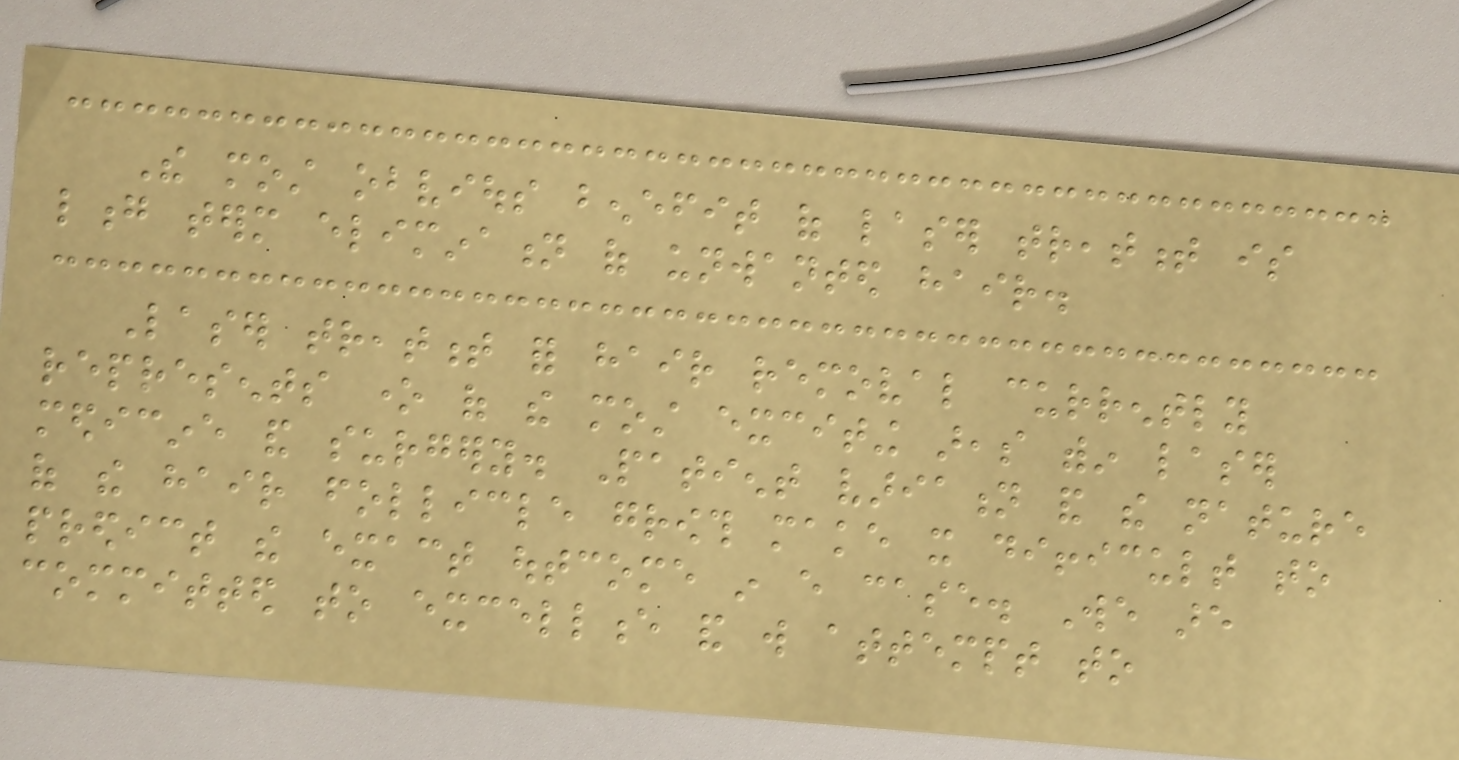The most obvious benefit of laser treatment is
long term elimination of unwanted hair.
Laser treatment for hair removal currently
represents one of the most exciting areas within laser
medicine and surgery. Patient variation and the nature
of the hair follicle growth make it difficult to
predict the exact outcome in every case. We are
committed to excellence and will attempt to
